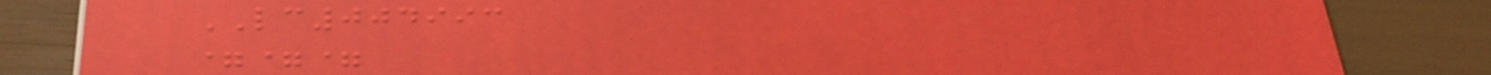LC004993
===
